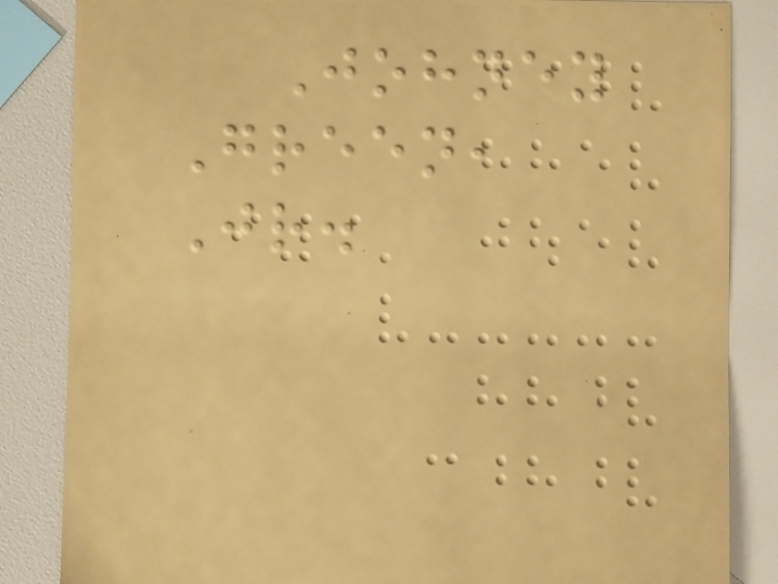Johney
Green,
Jr.
